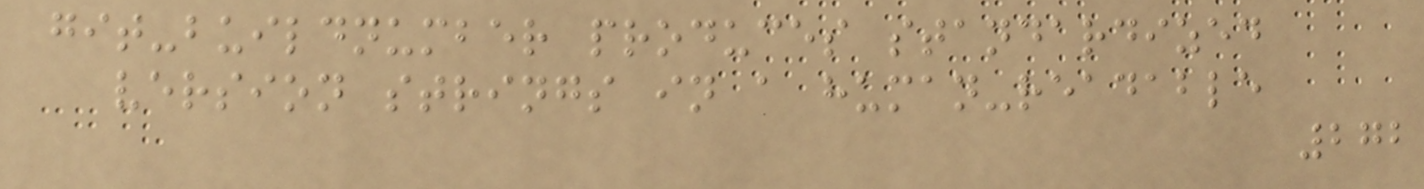git-buildnumber produces standardized
version strings in a human-readable
272
